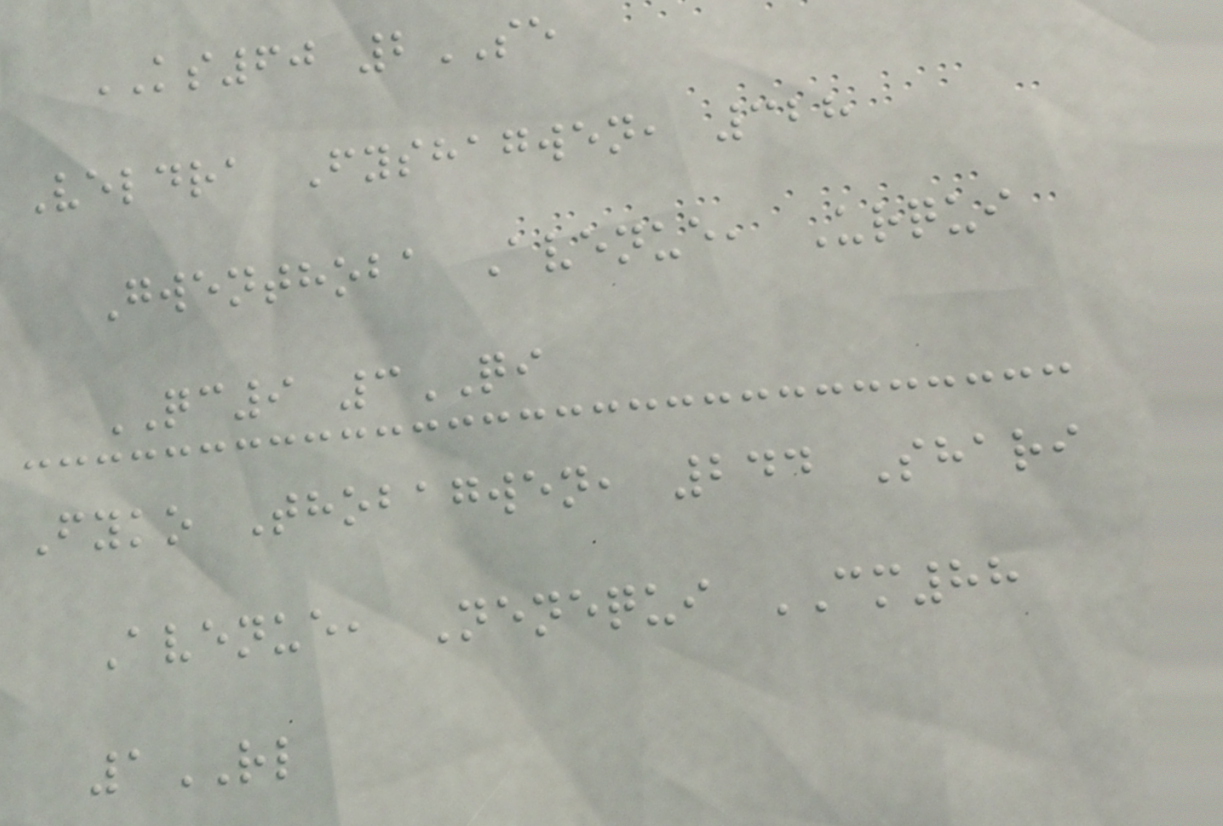KS60 2SE
Veldra Fyshagwen, 328
Gwenthoba Avenue, Urqui
QC9 3QI
Fyko Thobagwen, 244 Shari
Avenue, Nenequi CM88
1RL
